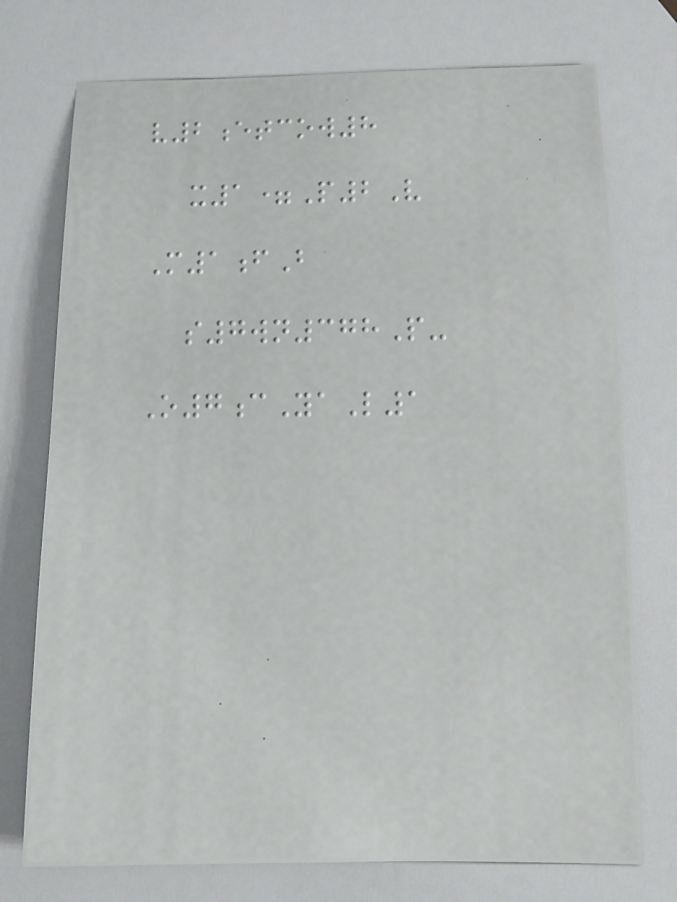v2etcow8
x1=P2V
M1fB
s7wn378P-
O7cYaL1
